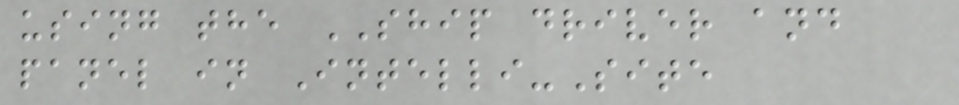using the SHIP driver and
panel in Intelli-Site
